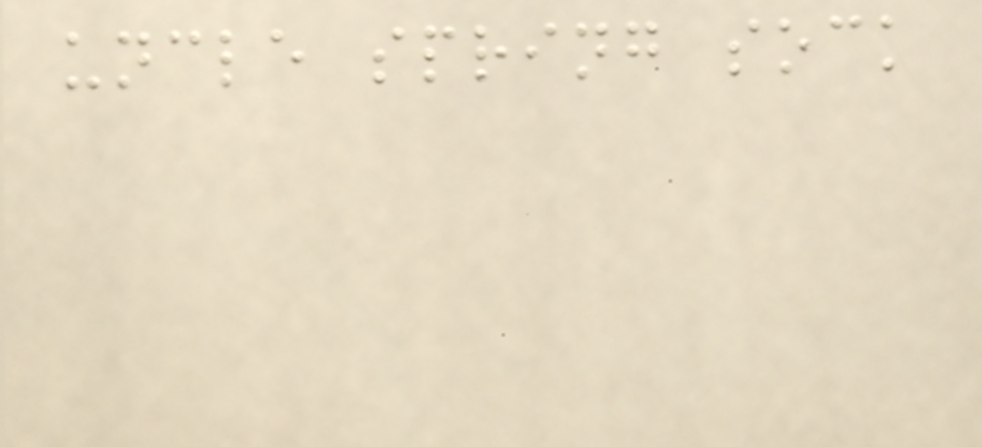uncle spring sock
